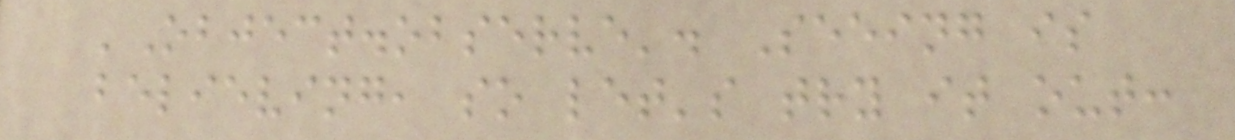'Object.observe'. Seeing is
believing, so let's try it out:
